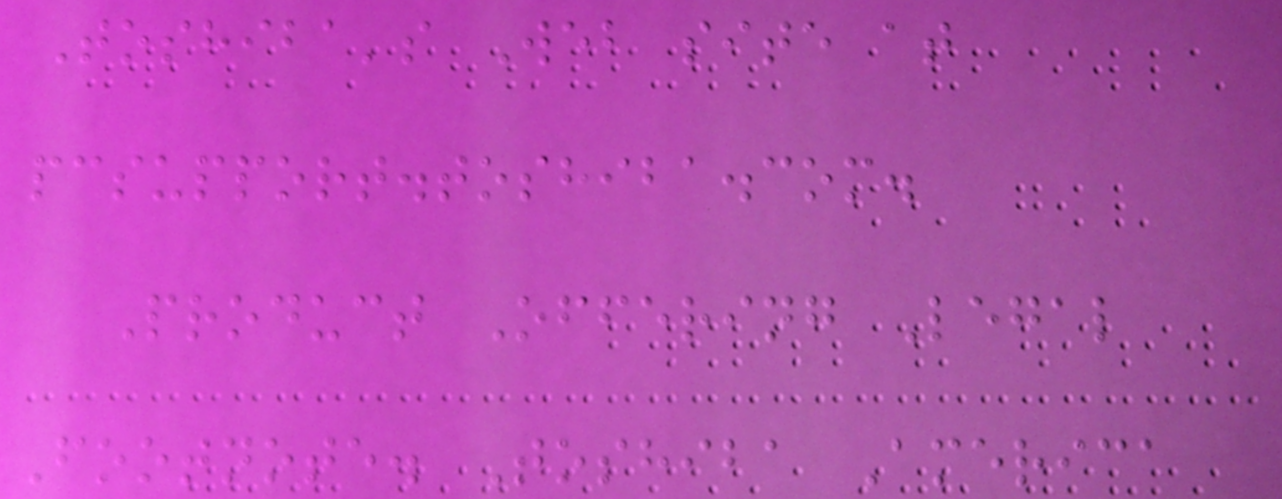Toshiba's Web site at
pcsupport.toshiba.com.
Product Offering Legal
Footnote. Toshiba America
